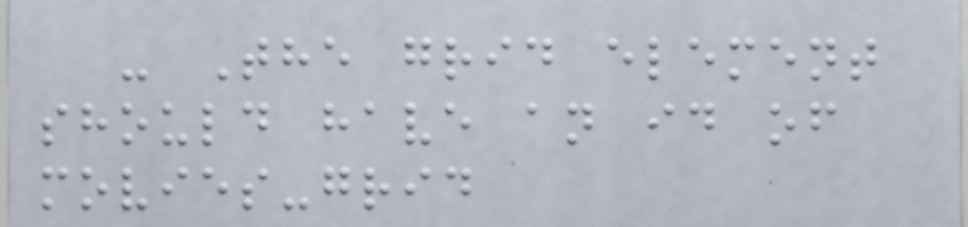- The grid element
should have an id of
movies-grid
